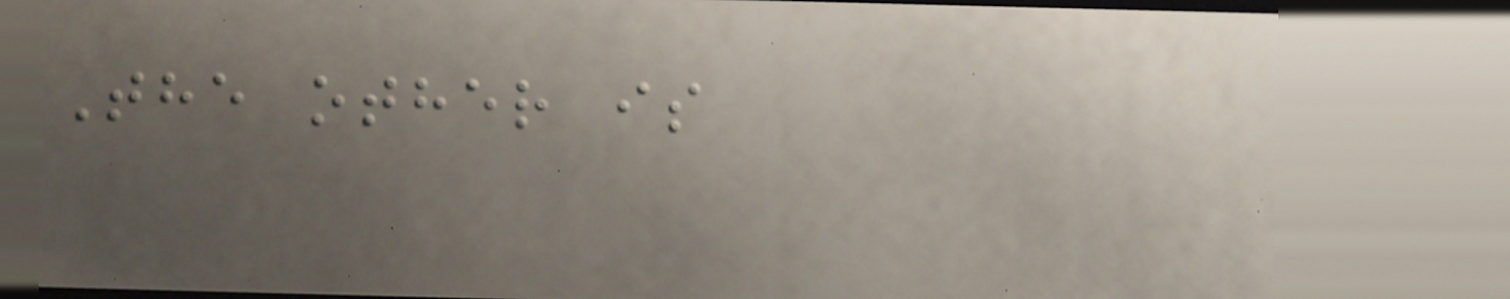The other is
